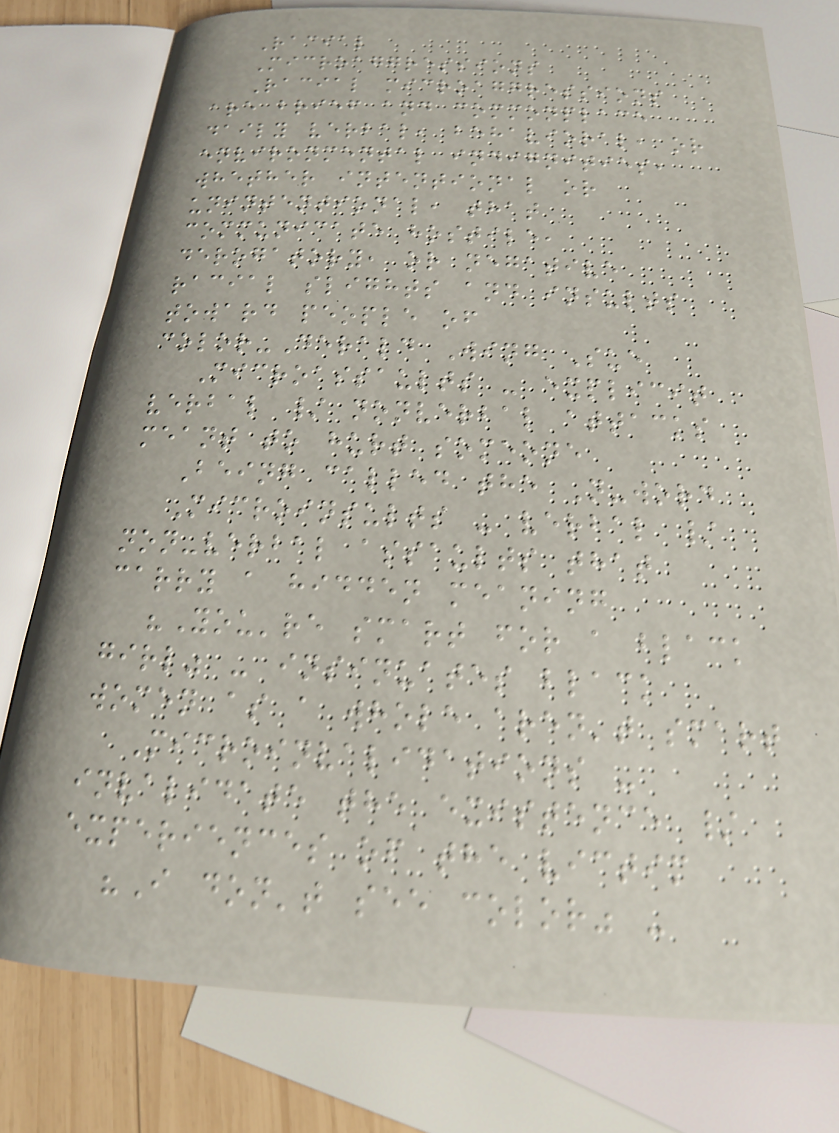Racial
Microaggressions
Racial microaggressions
are brief and commonplace
daily verbal, behavioral, or
environmental indignities,
whether intentional or
unintentional, that
communicate hostile,
derogatory, or negative
racial slights and insults
toward people of
color-Derald Wing Sue
Microassaults - explicit
verbal / nonverbal attacks
meant to hurt someone
Being called the N-word
Microinsults - verbal /
non-verbal assaults that
carry a hidden meaning
"You're smart for a black
girl" - insinuates black
women as a whole aren't smart
Microinvalidations -
invalidate the existence /
experiences of the victim
"I don't see color" -
